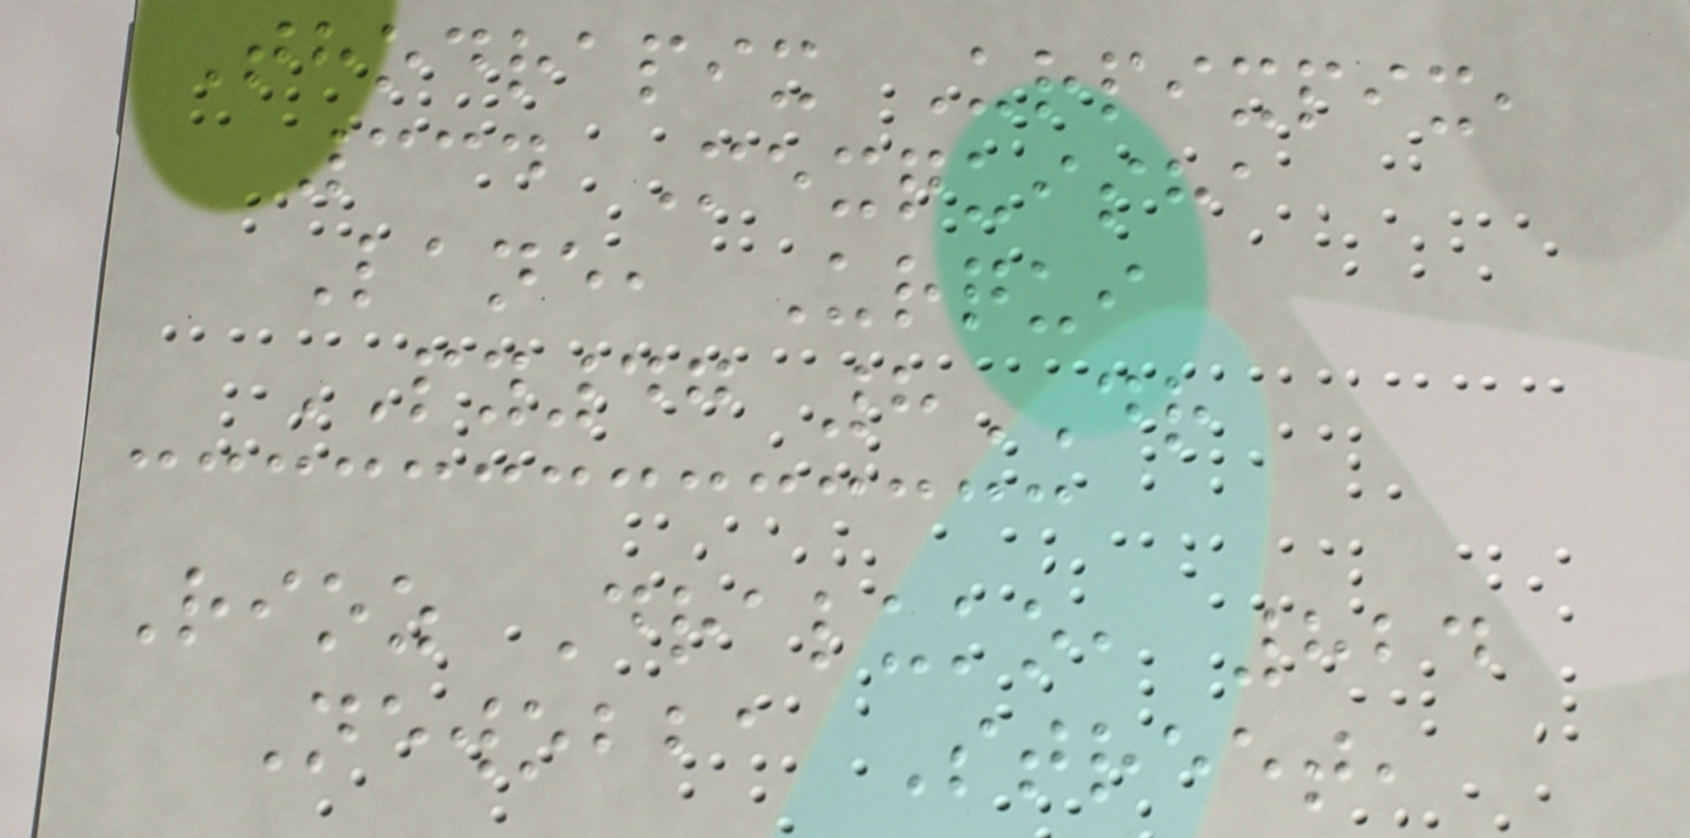Thodrapix Urpixpix,
334 Mexquisha
Lane, Urqui
PY47 8DR
Rioz Draluko, 824
Newobba Street,
